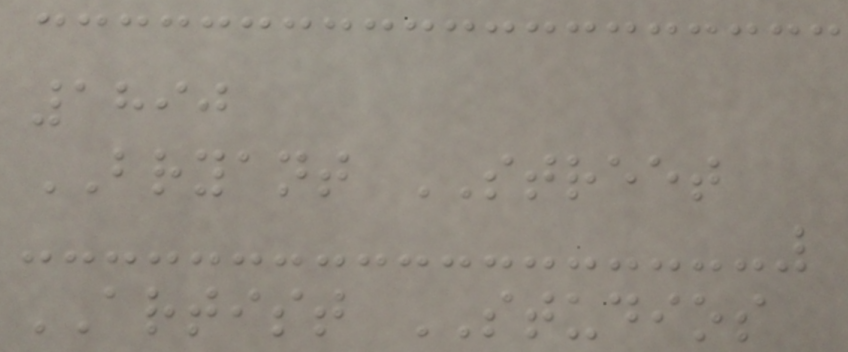1890
BRYANT STREET
ARTIST STUDIOS
